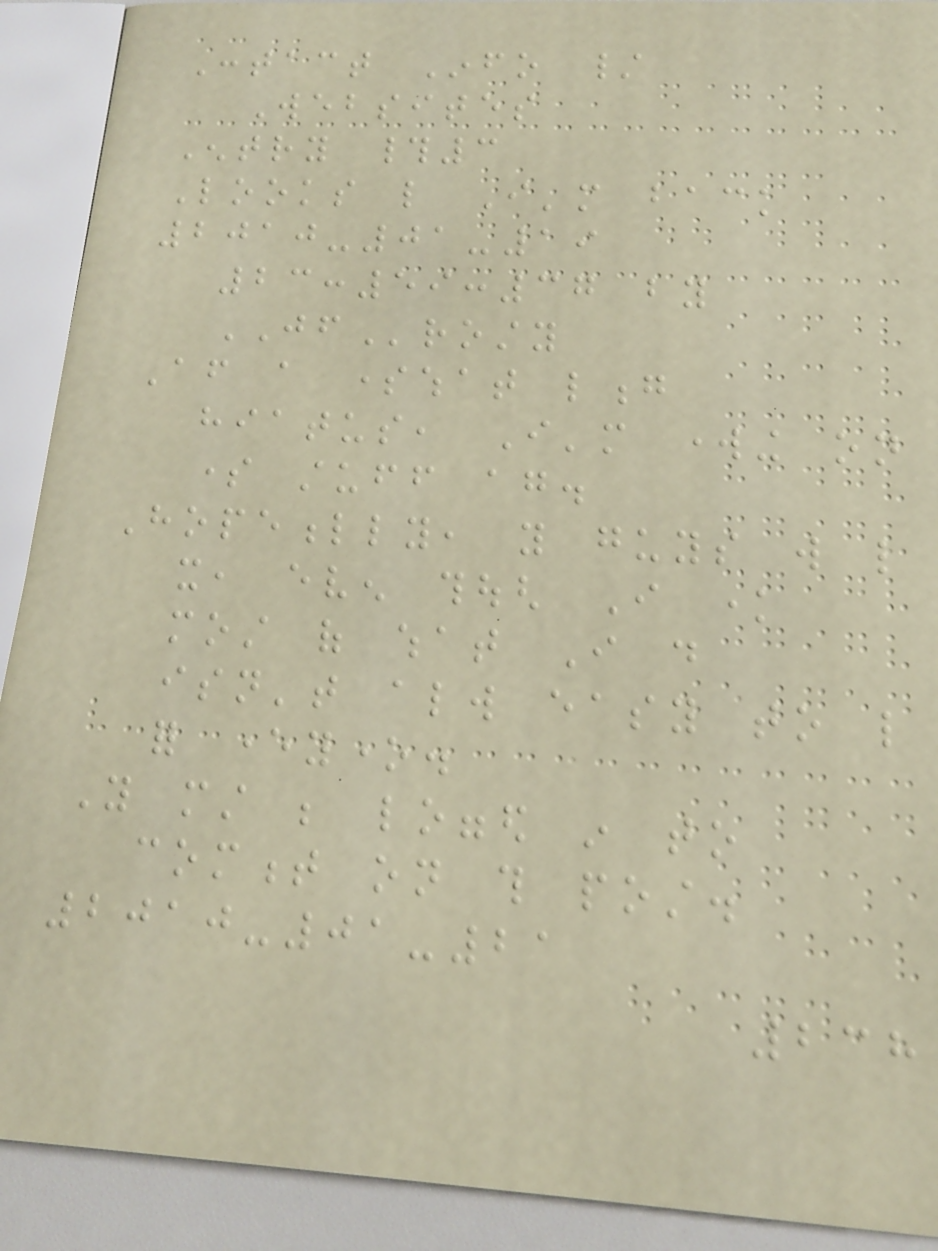Contact Info /
Websites
Entry #3
Looks like I'm back
2010-01-19
23:59:37 by
JFrosty
After a somewhat long
hiatus, I'm working on
some stuff again.
Hopefully, you guys will like
it, even though I know
most of what I do
isn't always easy to like
for everyone.
You must be logged in to
comment on this post.
2010-01-21
238
